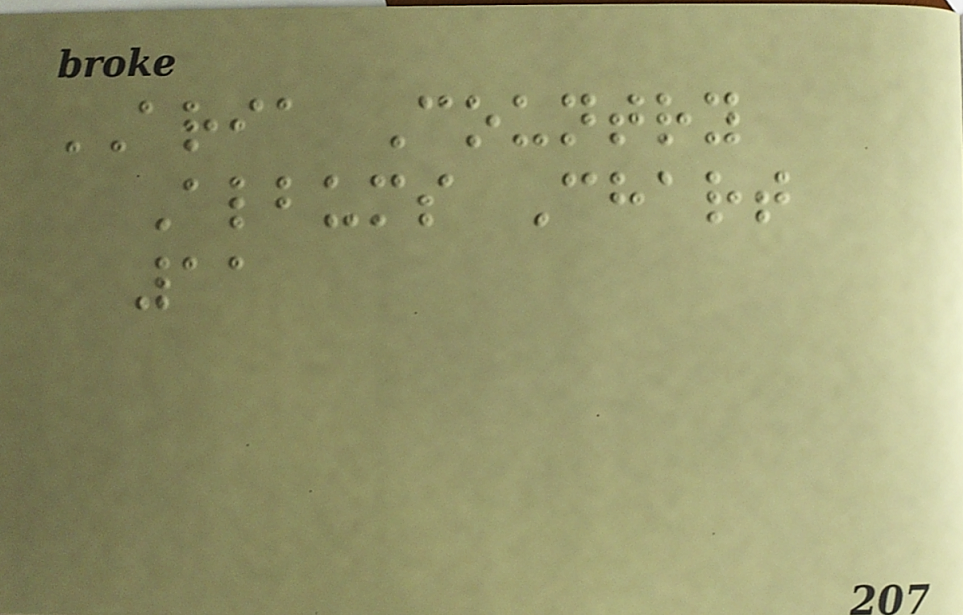ARIA Country
Albums Chart
11
